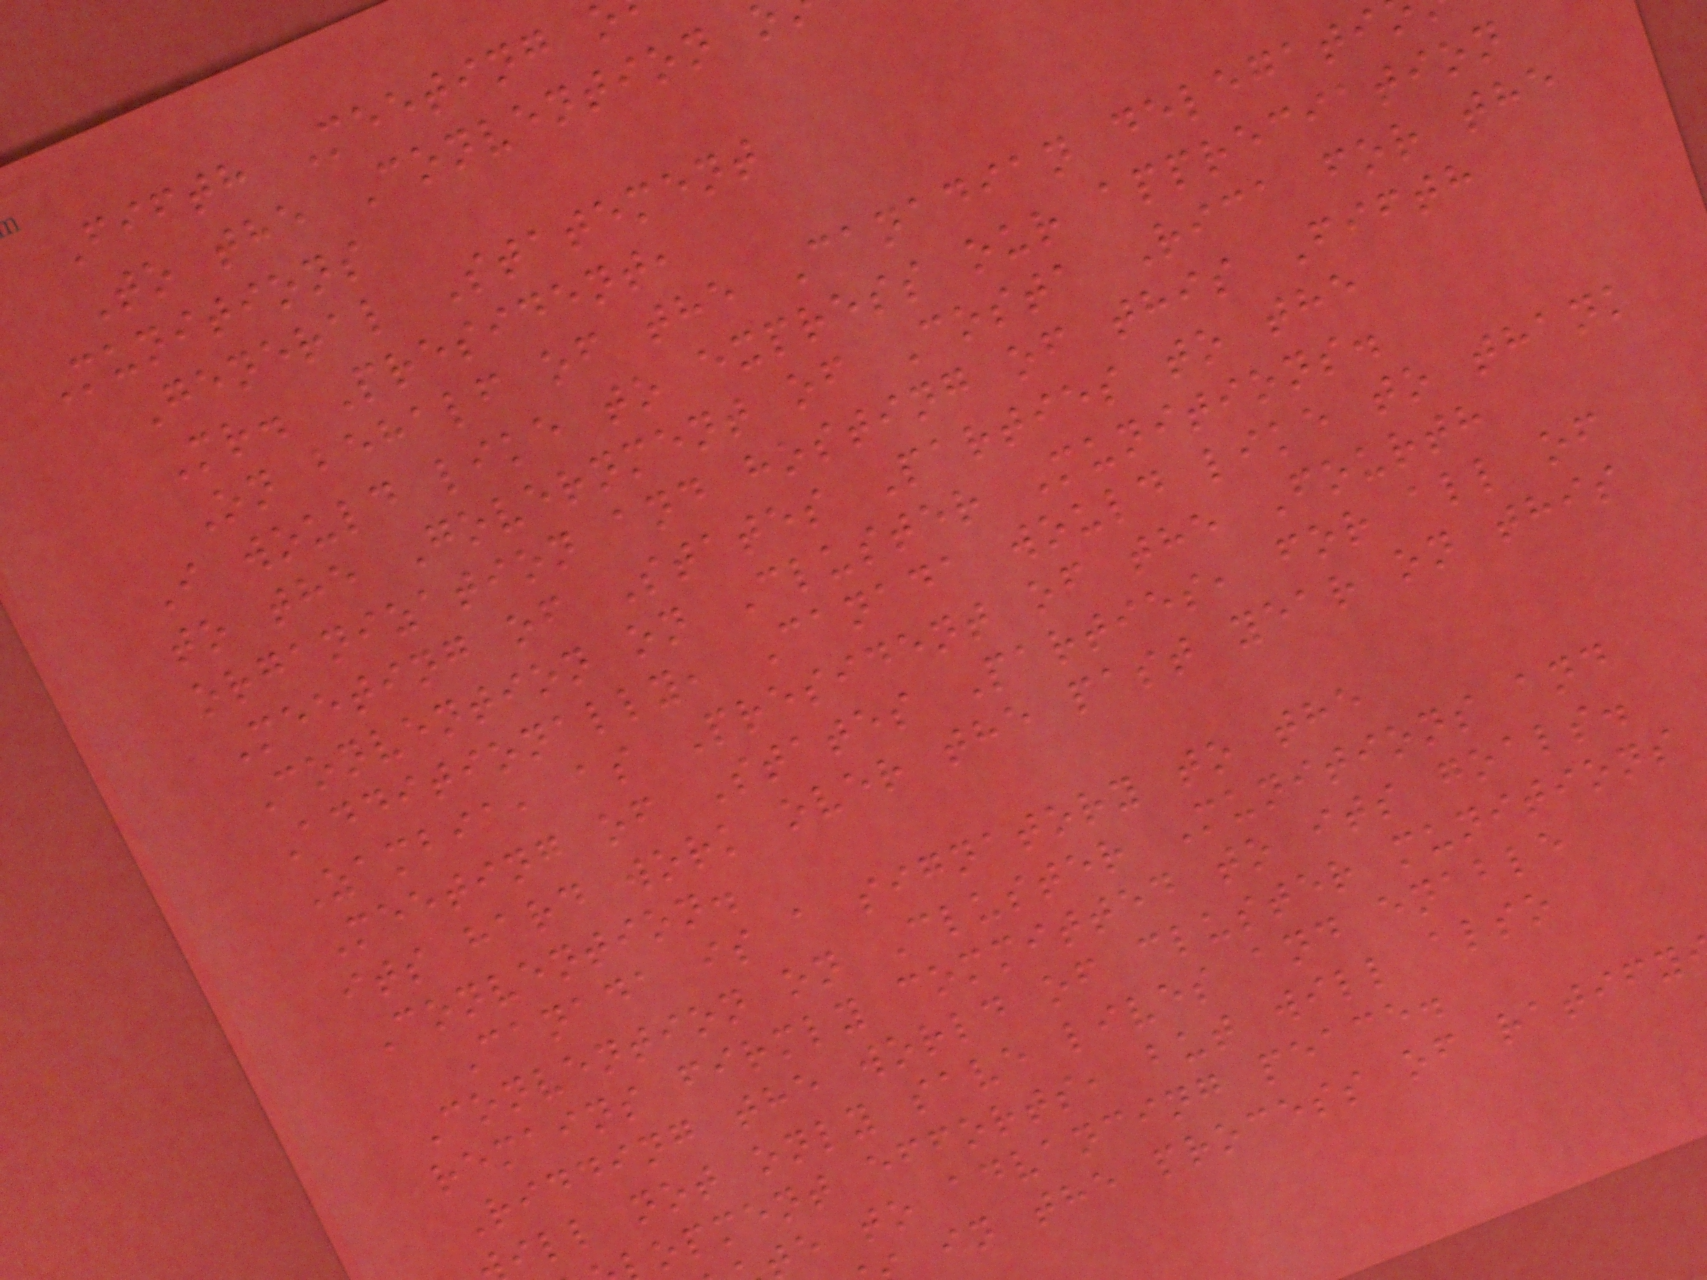Fifth Meeting
To the Convention
Munitions
General Statement
Mr. President,
On behalf of the Canadian delegati
I would like to express our appreciation
to the Government of Costa Rica for the
organization and hosting of this Fifth
Meeting of States Parties to the
Convention on Cluster Munitions.
Additionally, Canada would like to thank
Zambia, as President of the Fourth
Meeting of States Parties, for all of
its hard work over the past year on this
Convention.
Canada is a signatory to the
Convention on Cluster Munitions and
remains firmly committed to its goals.
Ridding the world of cluster munitions
ill not only save lives and enable
opment efforts, but will also
te to advancing peace.
in the process of ratify
